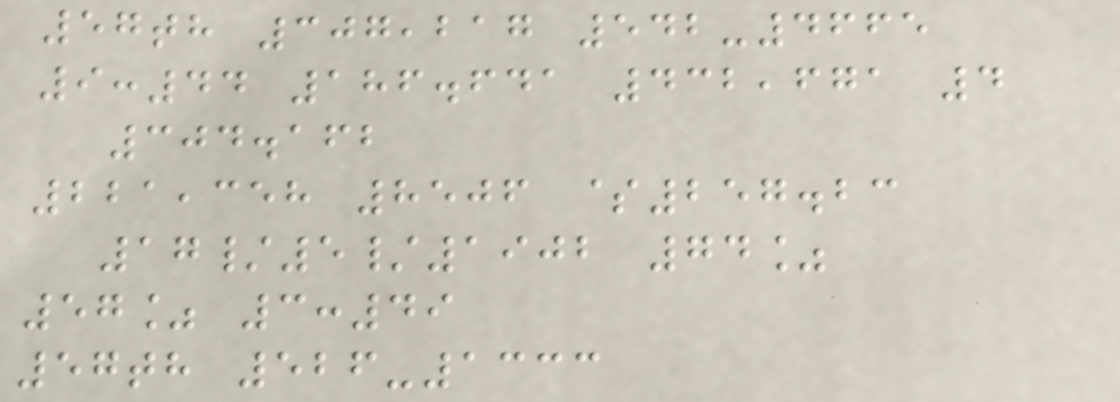57th 307,217 542-4665
9:44 186.641 432,671 4
304.162
221,358 8506 $257.23
17/5/1902 74%
57% 3:49
57th 526-1333
